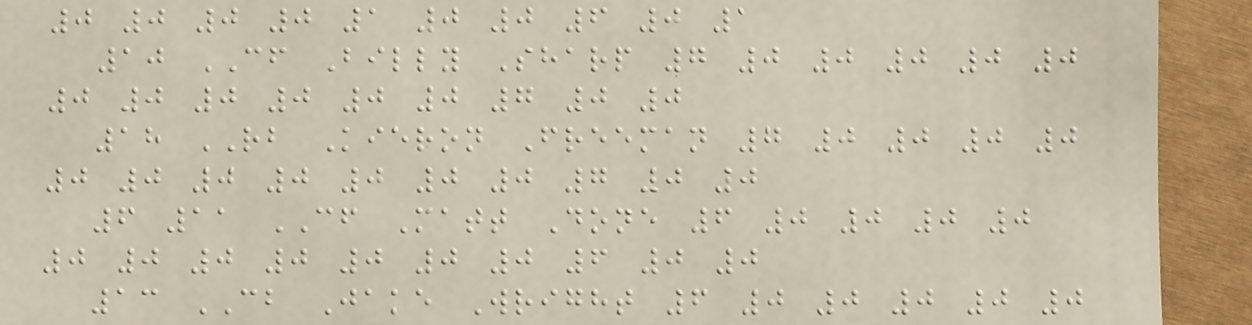0 0 0 0 1 0 0 6 0 1
10 CF Billy Sharp 7 0 0 0 0 0
0 0 0 0 0 0 7 0 0
18 RB Kieron Freeman 7 0 0 0 0
0 0 0 0 0 0 0 7 0 0
6 11 CF Matt Done 6 0 0 0 0
0 0 0 0 0 0 0 6 0 0
13 CB Jake Wright 6 0 0 0 0 0
